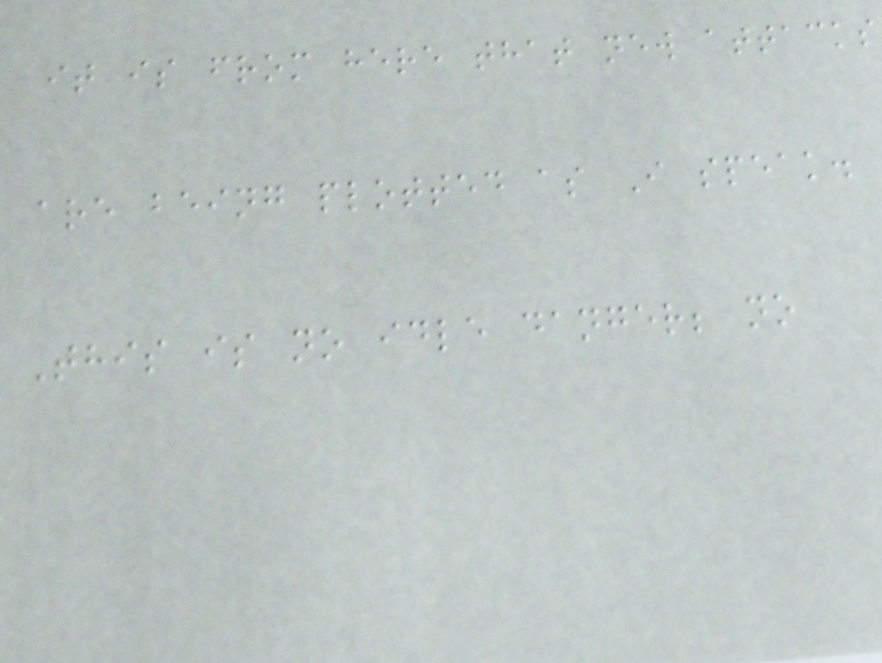it is from here that new attacks
are being plotted as I speak.
This is no idle danger; no
